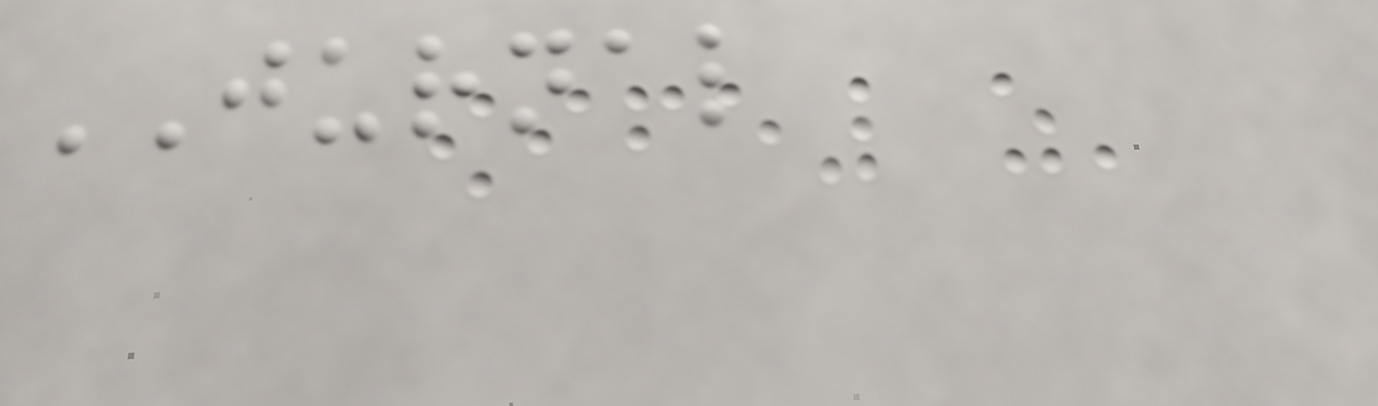JURNAL
